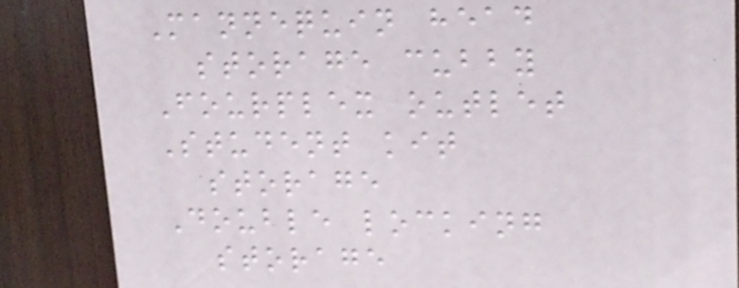Mannequin head
storage cubby
Fourplex outlet
Student kit
storage
Double locking
storage
